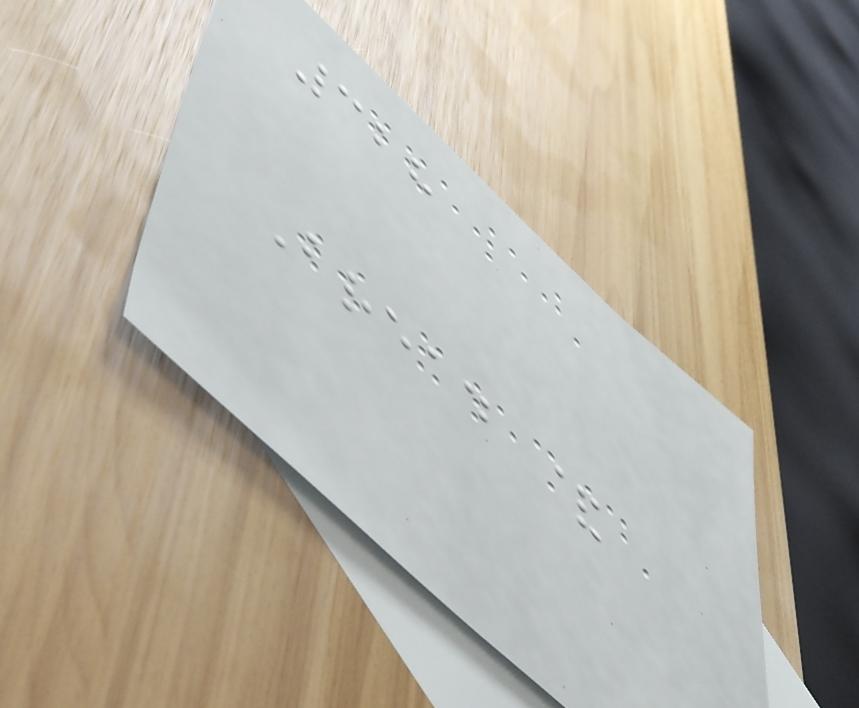328
Bread &
